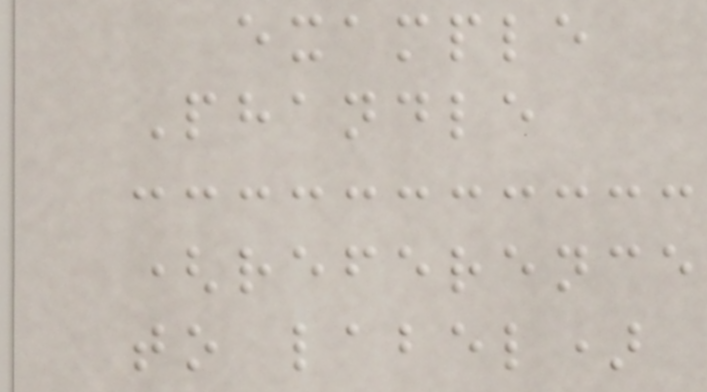example
Phandle
(reference
to label)
